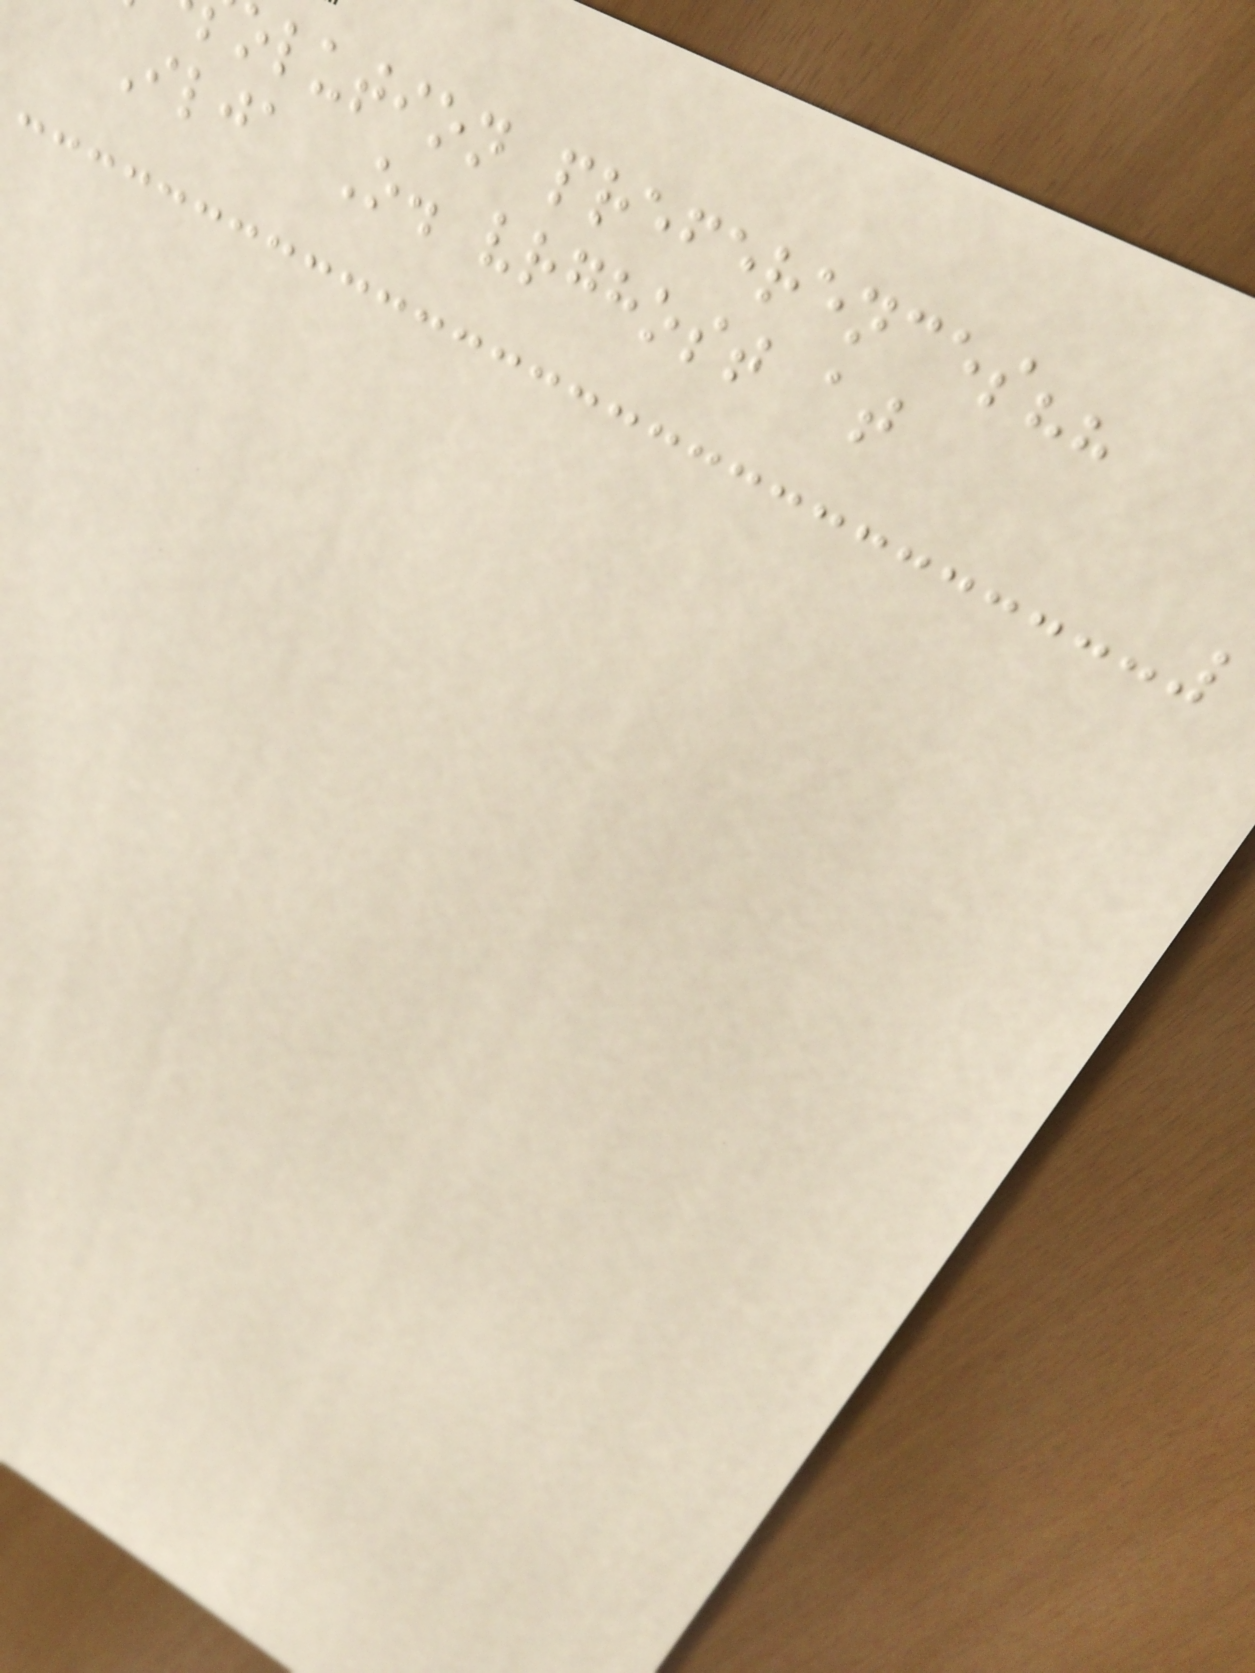olution preferences??
Ilja O. vrghost at
